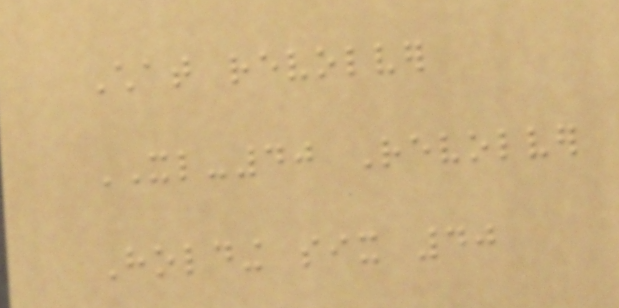Chat revolver
XL-40 Revolver
Holding six 40
